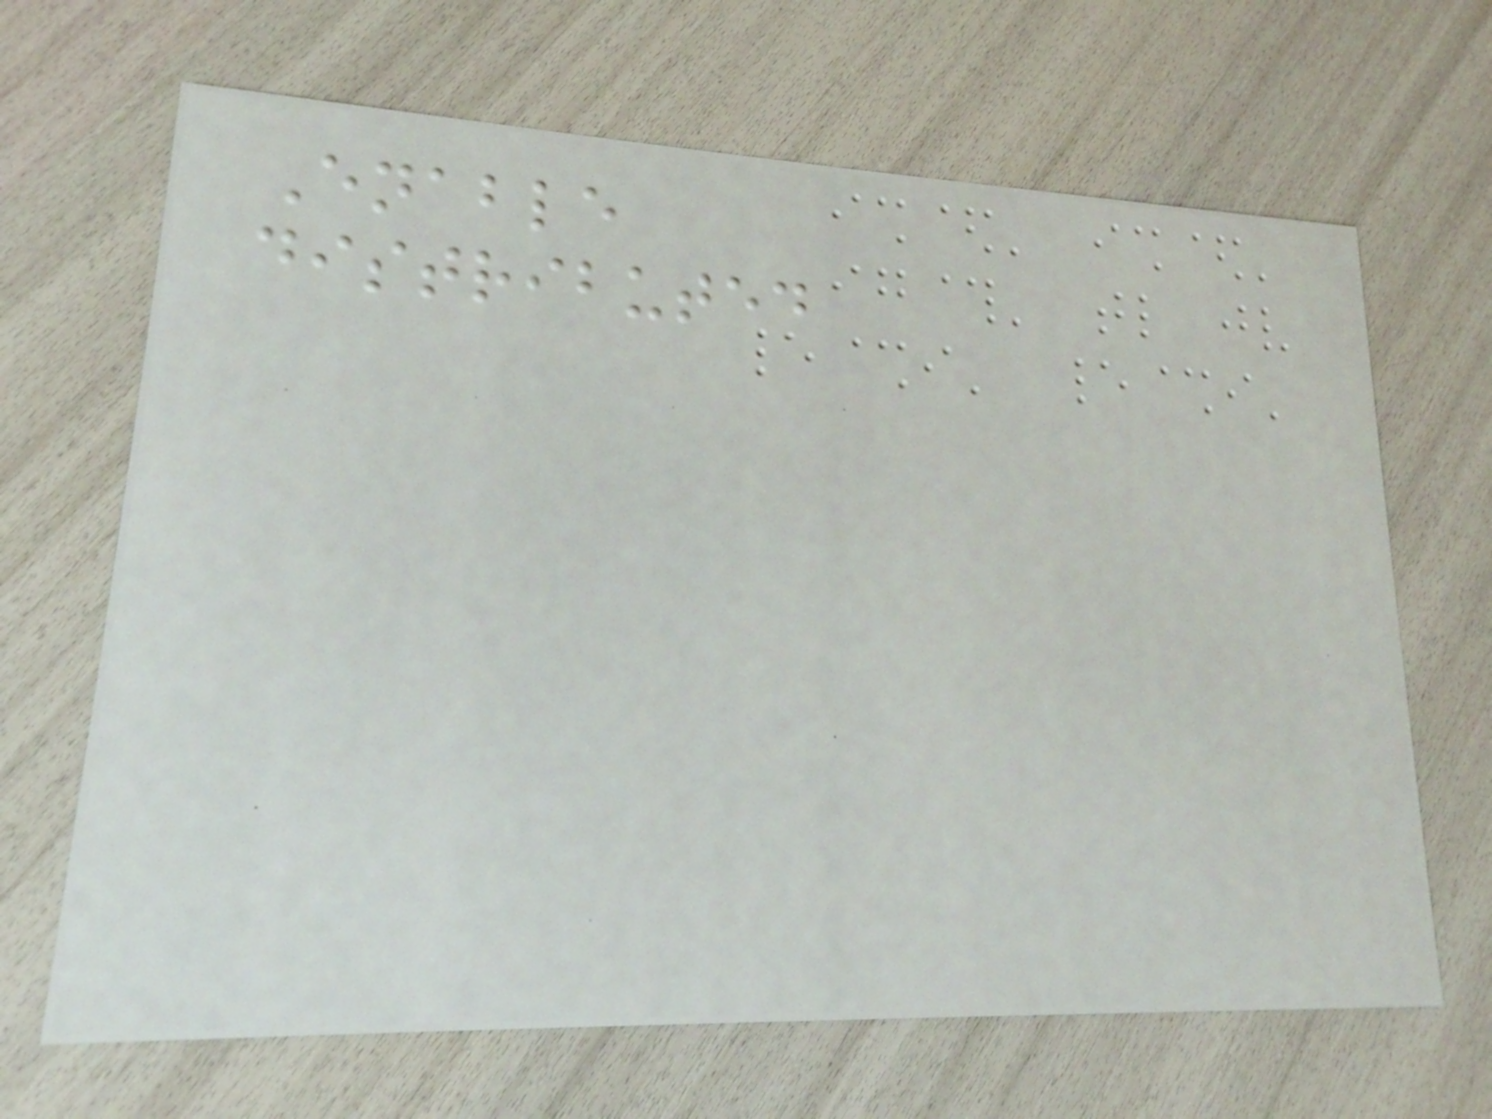Enable
distributed
